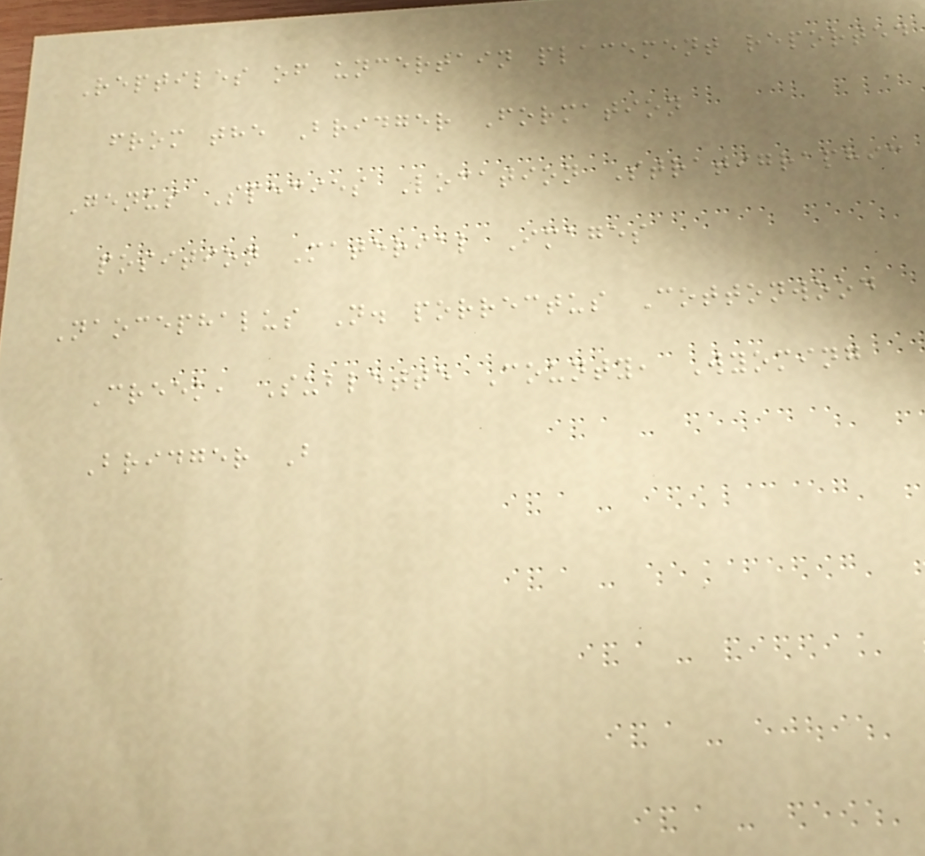Reptiles of uncertain placement reported
from the Bridger Formation
Genus Species Location Stratigraphic
position Material Images
Naocephalus N. porrectus Cottonwood
Creek, Sublette County, Wyoming
Bridger B
